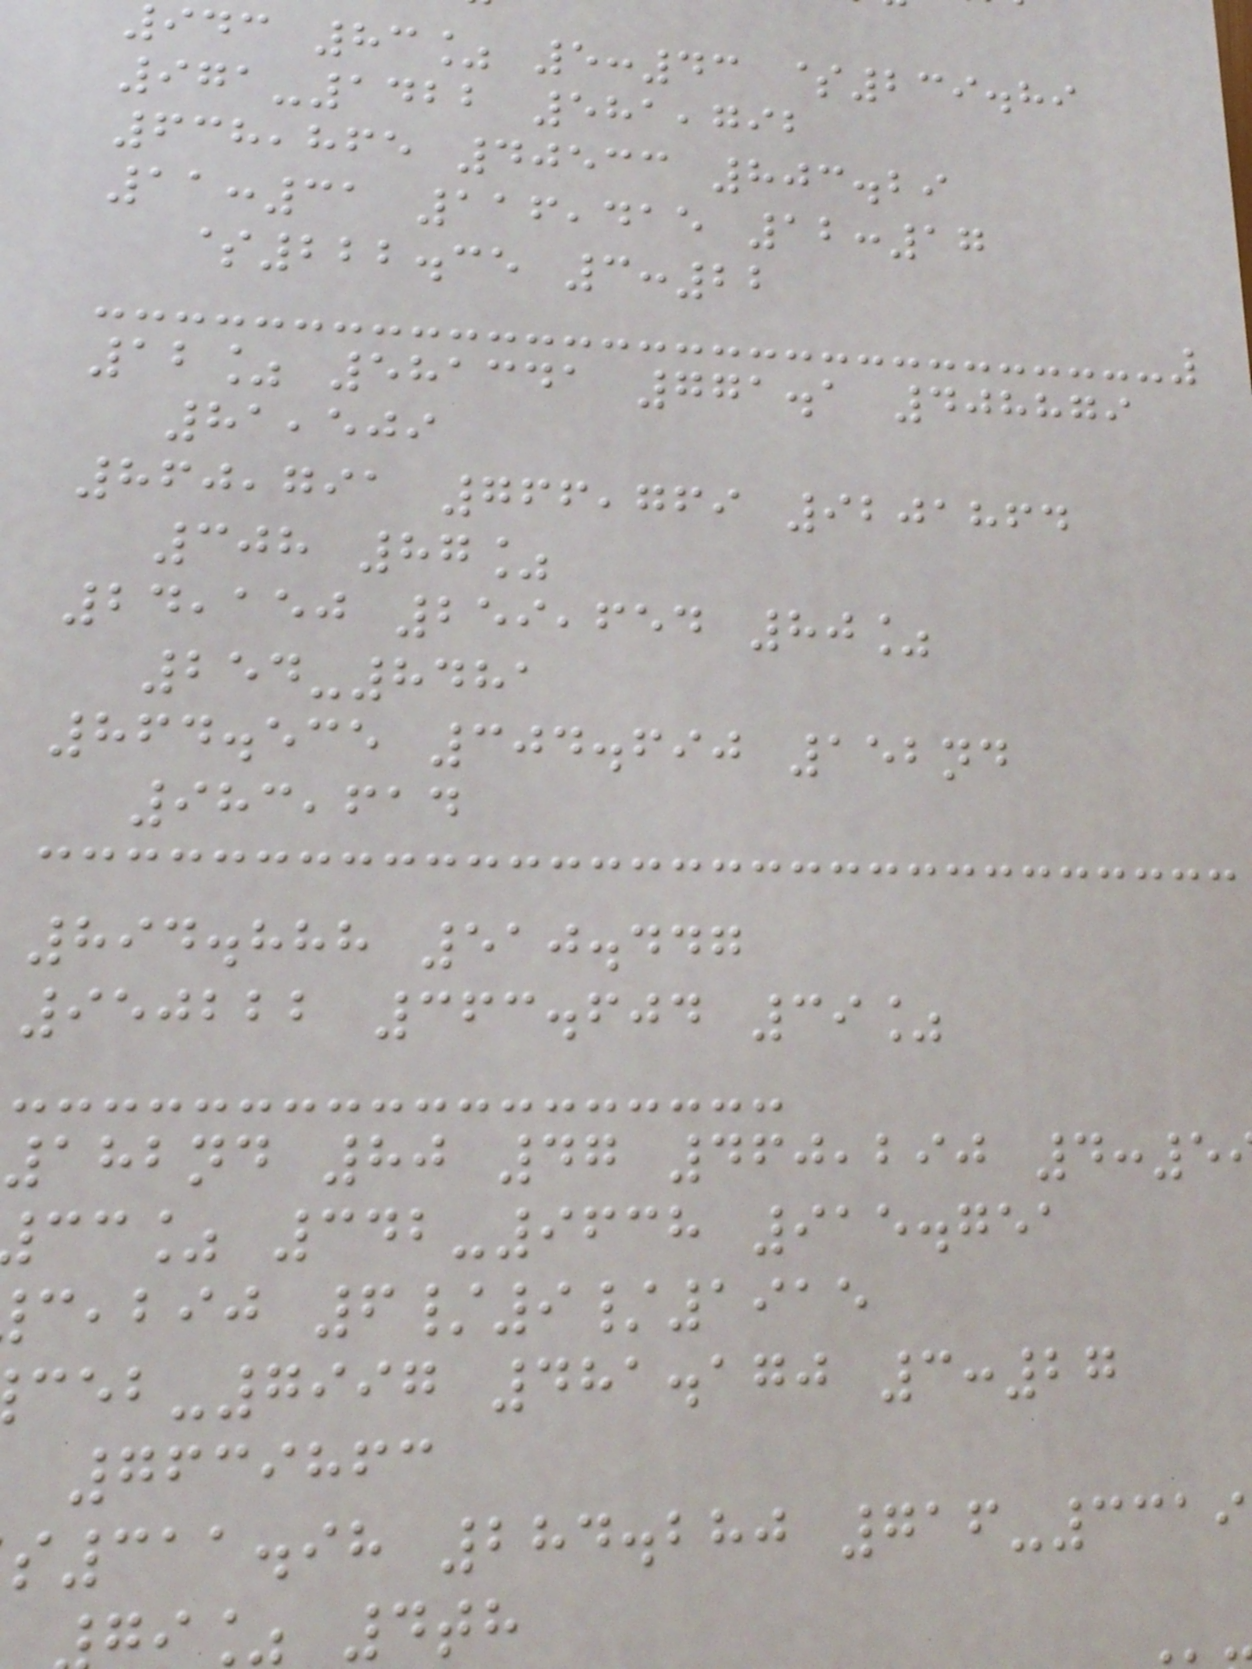943 83% 5:43 $239.89
971-1422 581,792
638,865 40533 803.29
11:31 116,415 12:17
$222.35 3:22
12% 581341 771.1 408879
81,509
860,791 766,769 9201864
308 87%
24,150 259,654 80%
254-8481
864.535 304.690 152nd
983,614
894.888 510.447
950222 363.604 39%
182nd 80 47 460,290 4:5
cc% 342-9638 915.751
,bij 6/9/1915
-7997 481.170 3:27
7639863
311.98 284.280 716-3319
% 4th
